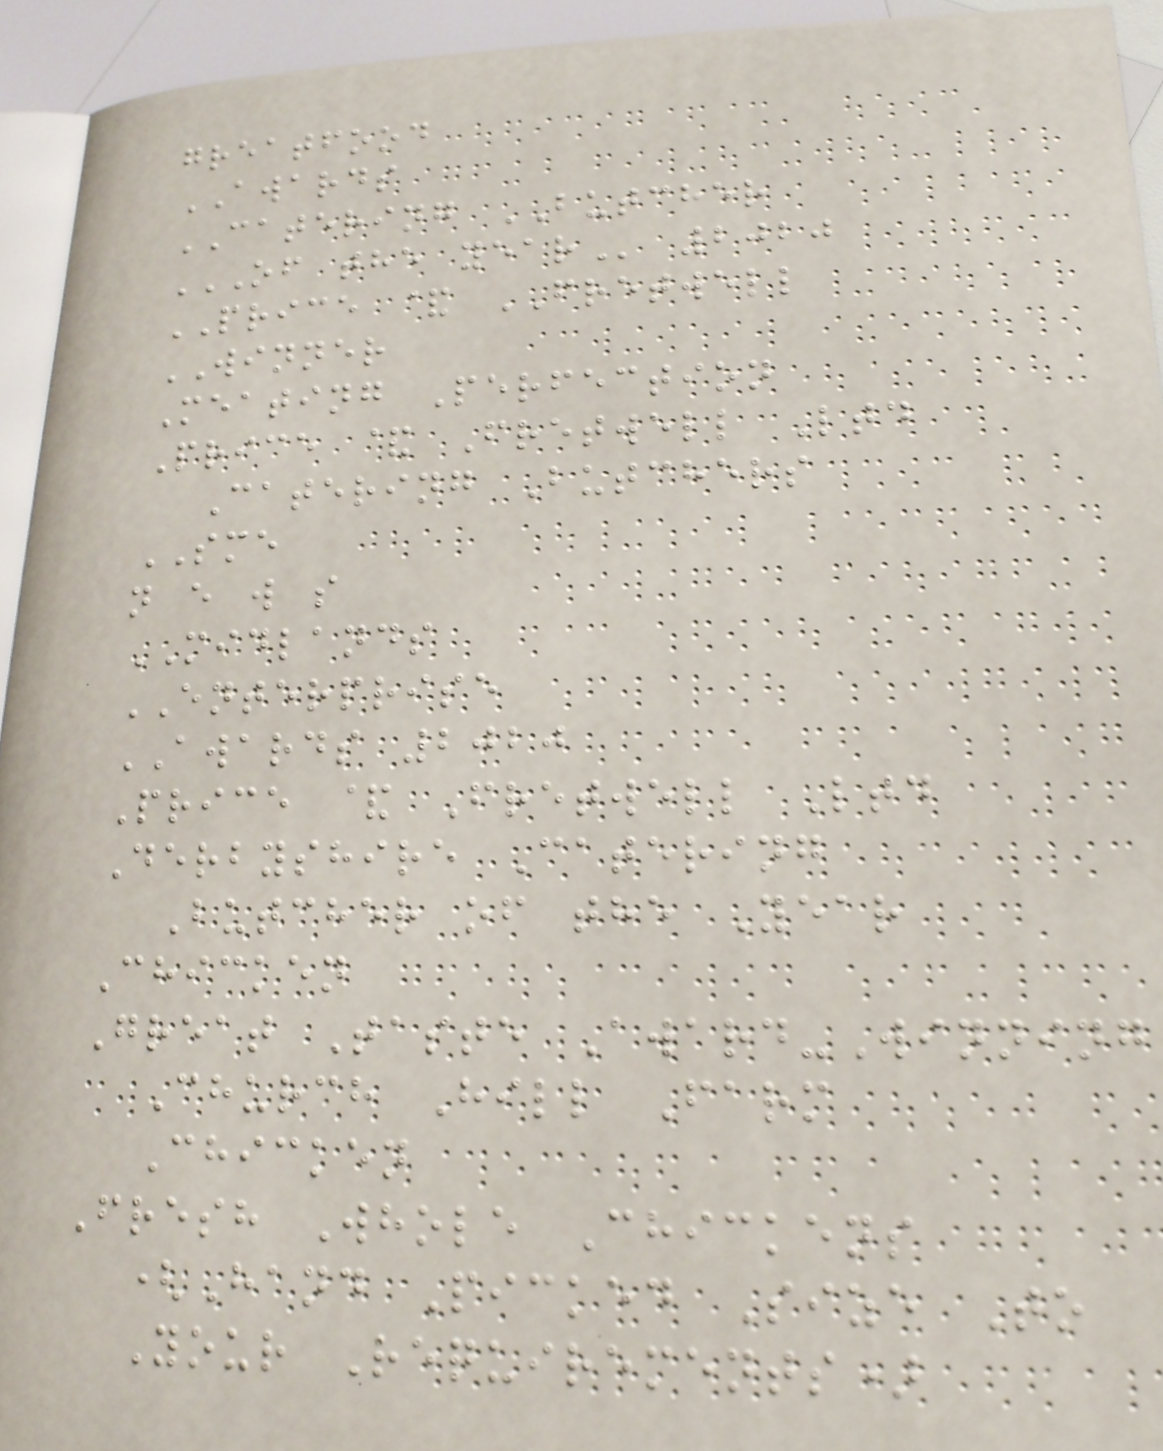greatfood
AWARDS
CATERING BUTCHER
OF THE YEAR 2020
PRICE & FRETWELL
WINNER
Meating Perfection
Price & Fretwell Ltd
Catering Butchers
SME
n e w s
MIDLANDS
ENTERPRISE
AWARDS 2020
Price & Fretwell Ltd
Derbyshire Catering
Butcher of the Year
Chicken
Great Taste Award-Winning
Church Hill Farm
Chicken
Fresh Whole Chickens
(Hand Picked Size To
Your Requirements)
